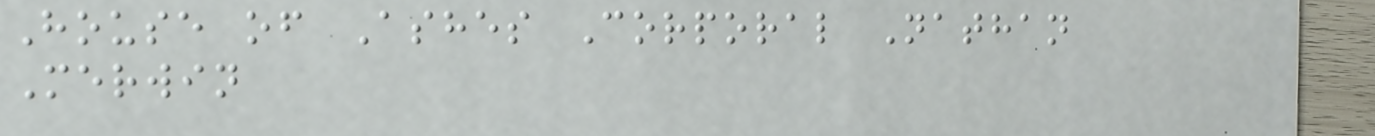House of Ashes Corporal Nathan
Merwin
